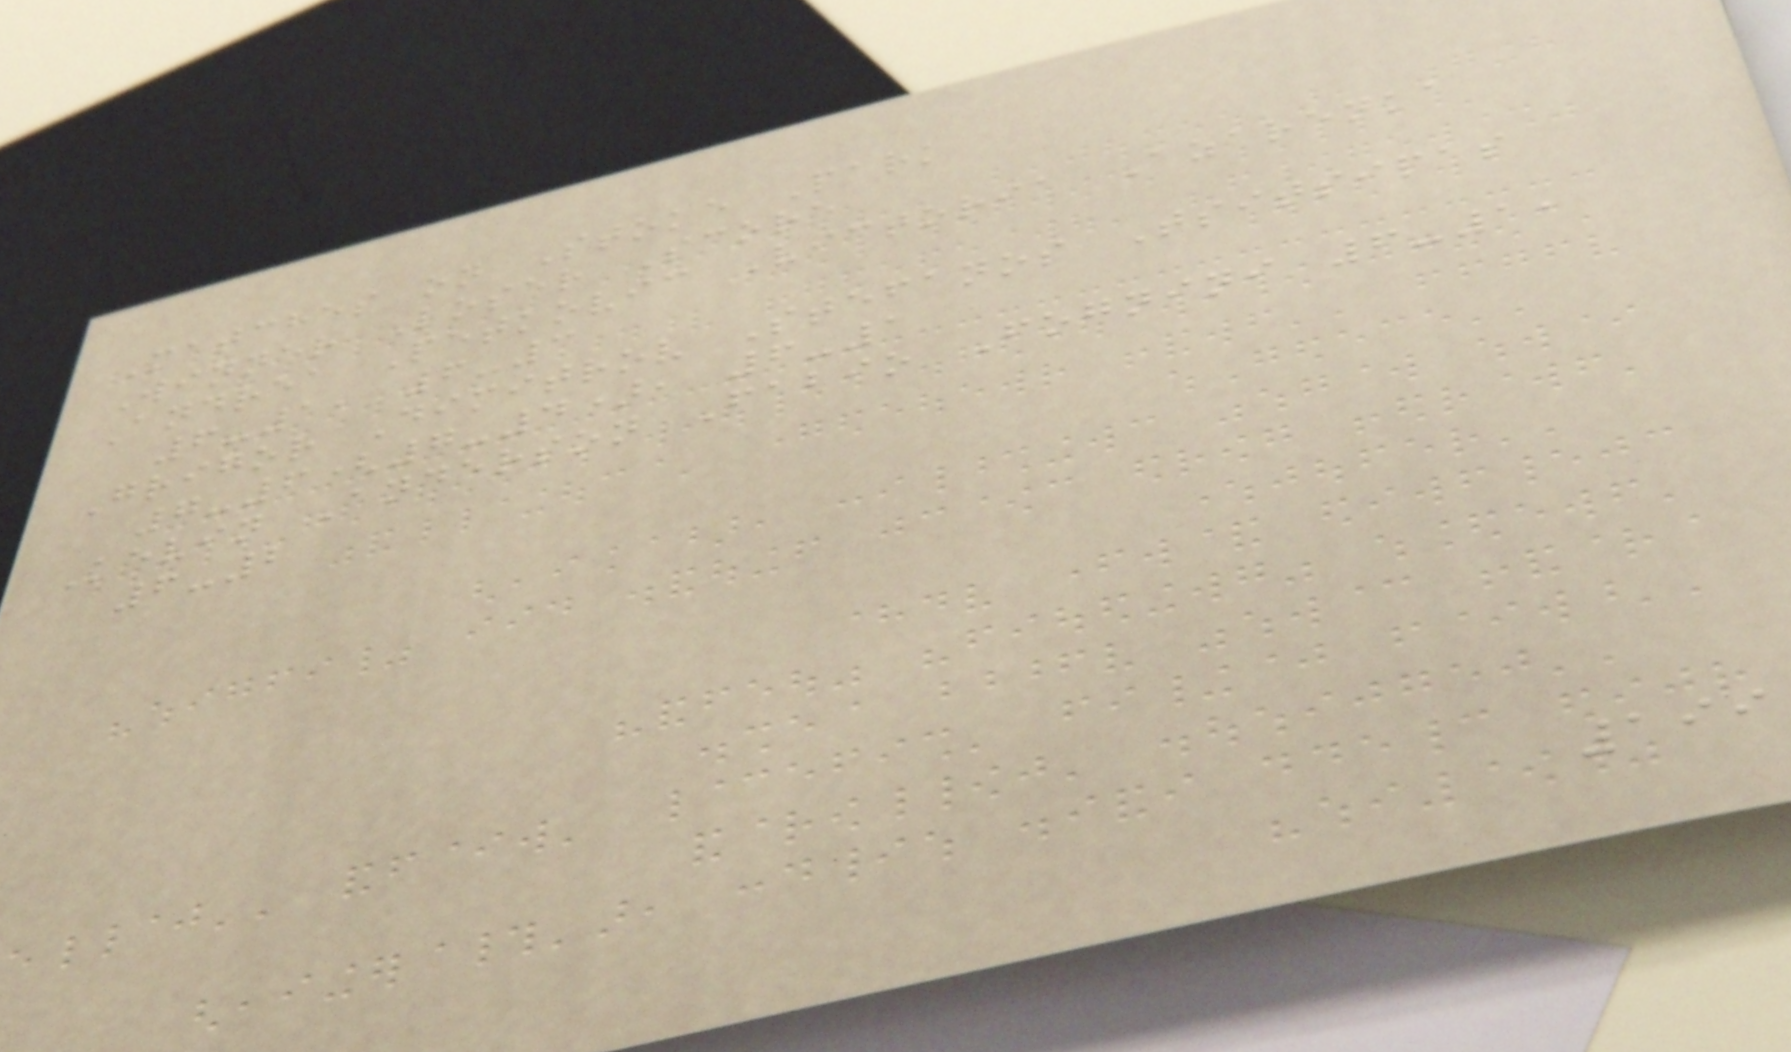Matches on Stoke Park
Winner Loser Score
Andrea Petkovic Victoria Azarenka
6-1, 6-3
Grigor Dimitrov Stefanos Tsitsipas
7-6(7-4), 6-1
Kevin Anderson Fabio Fognini 6-1,
6-2
199
